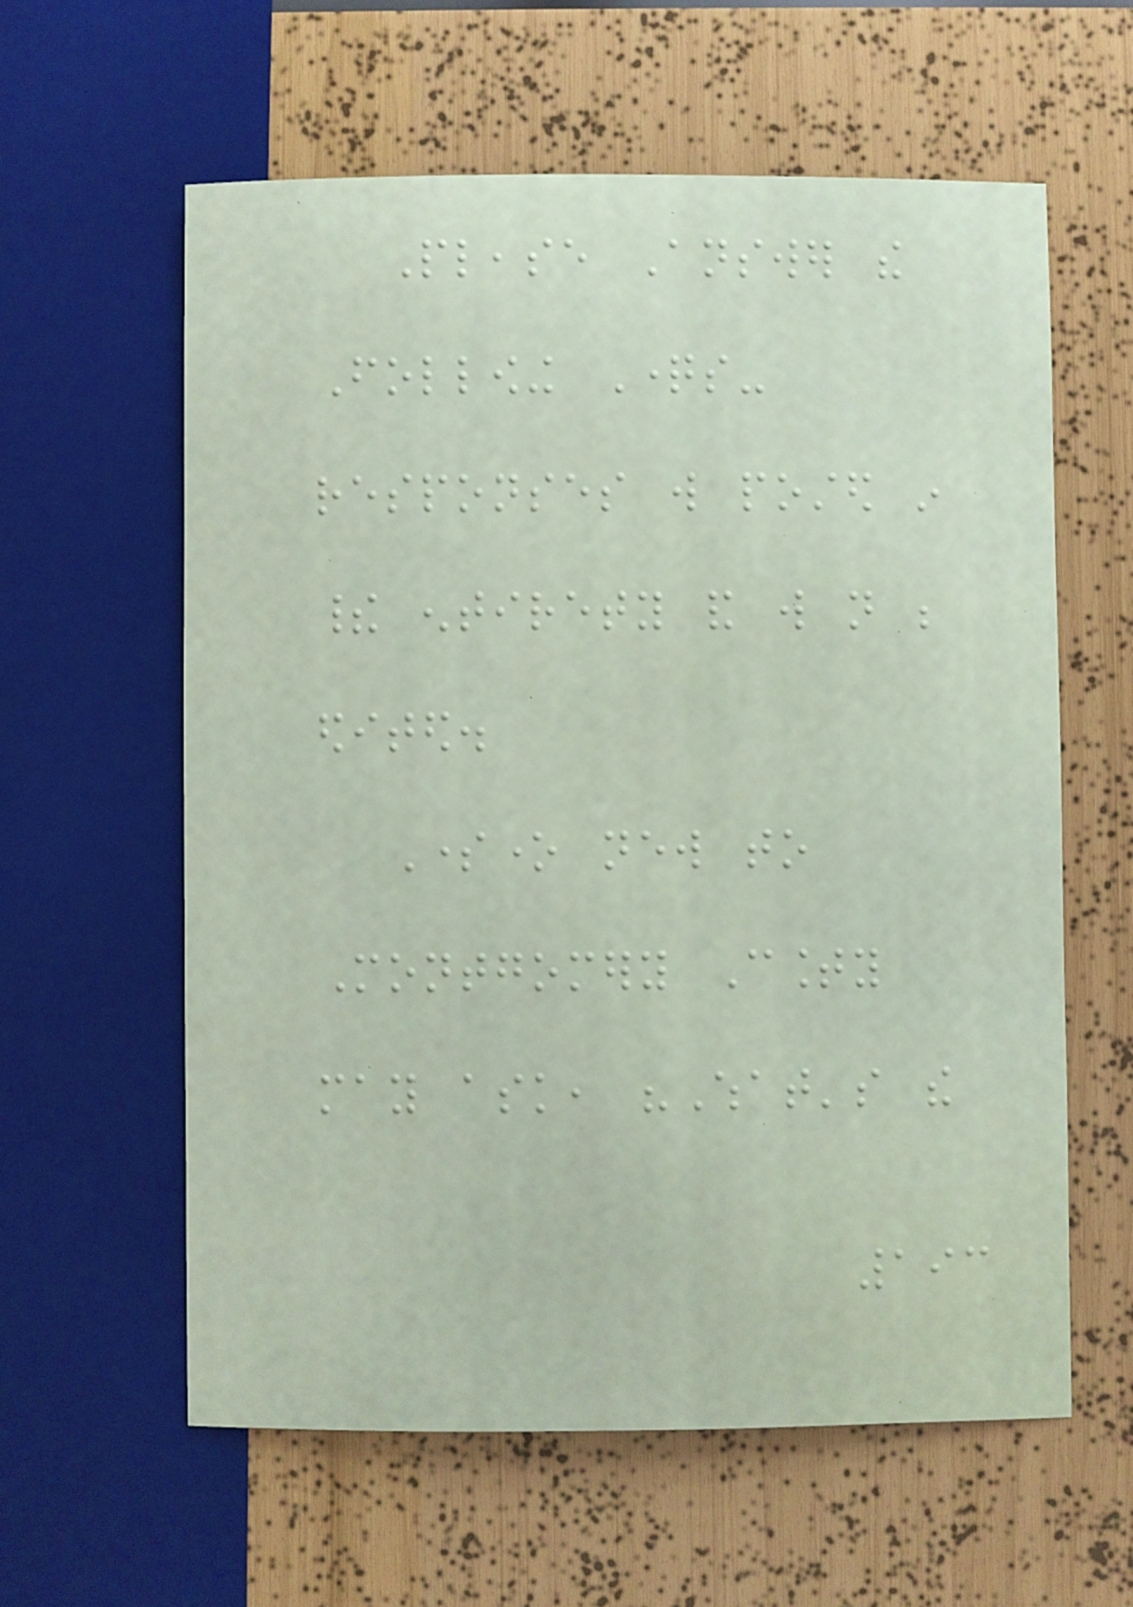Please Answer the
Following Questions-
responses will posted in
their entirety and will not be
edited.
Someone new to
Montgomery County
may ask, "What's the
193
